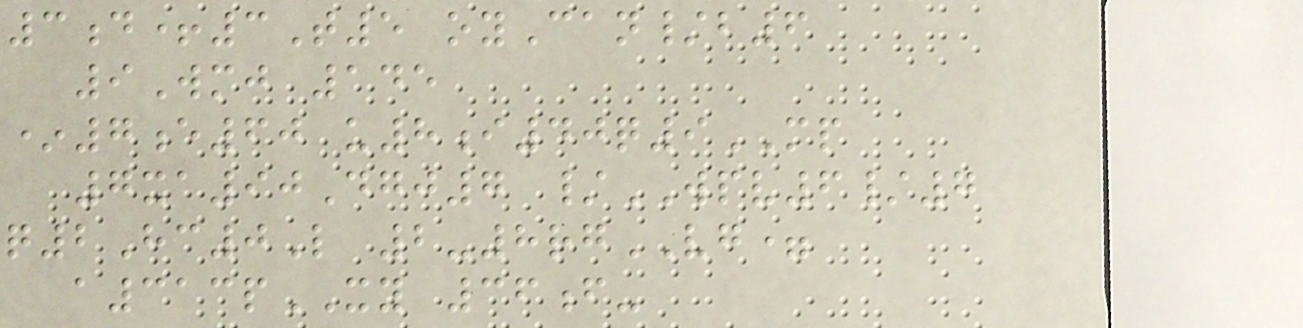3d+3T5 oyCan/b6
9Wmj 145
*7e60 u8i40q9MP
7xa90Dgj7 /WPV6/7
q2Hc0L 2-8rgVG=
a313pXY 36f-
